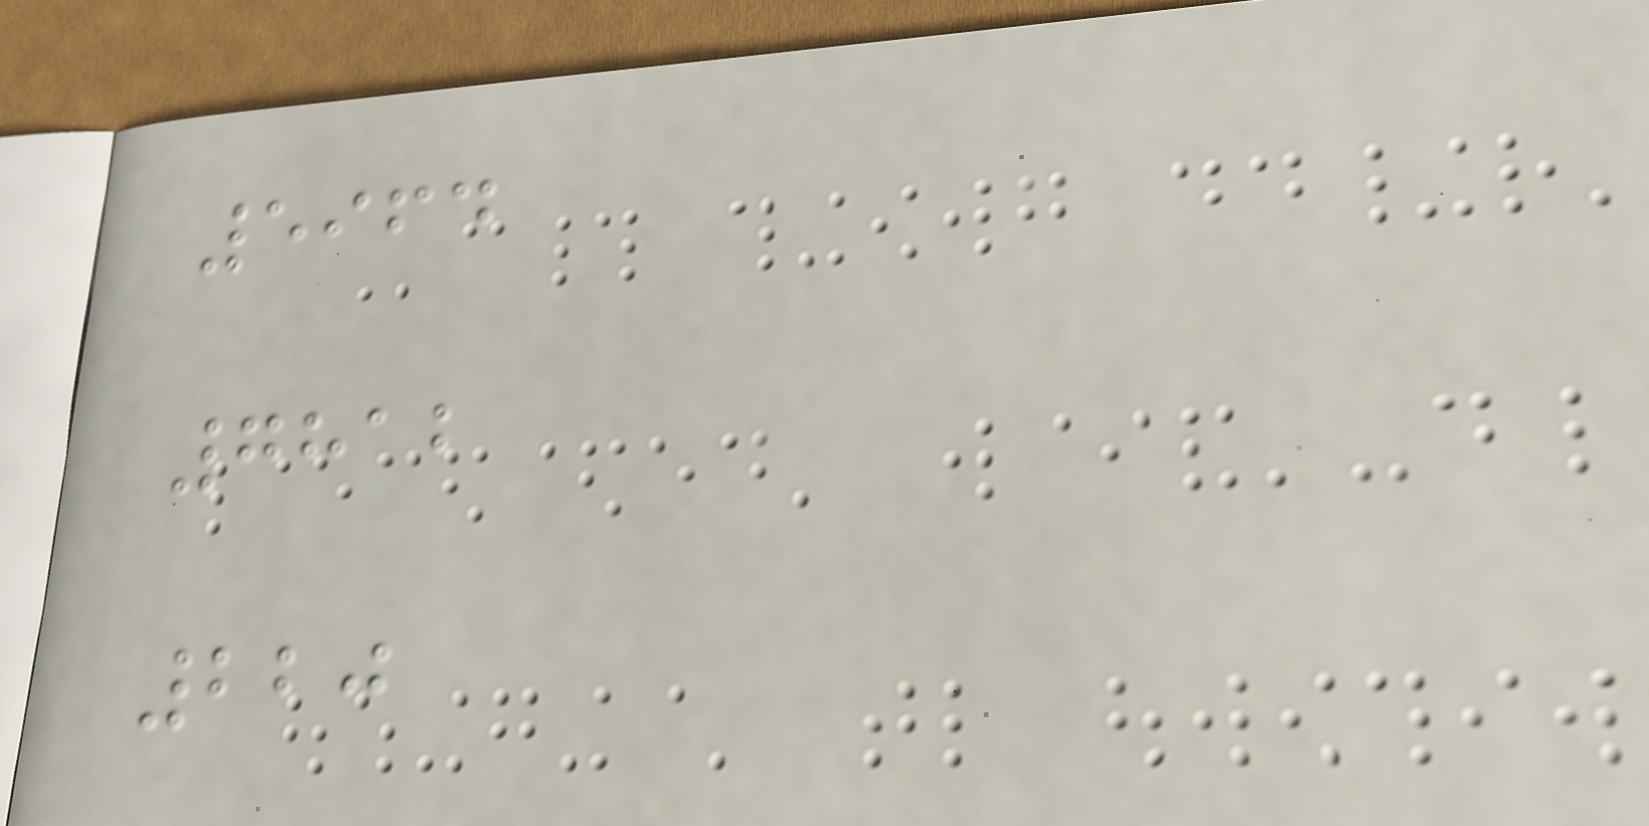5964
7812
220
